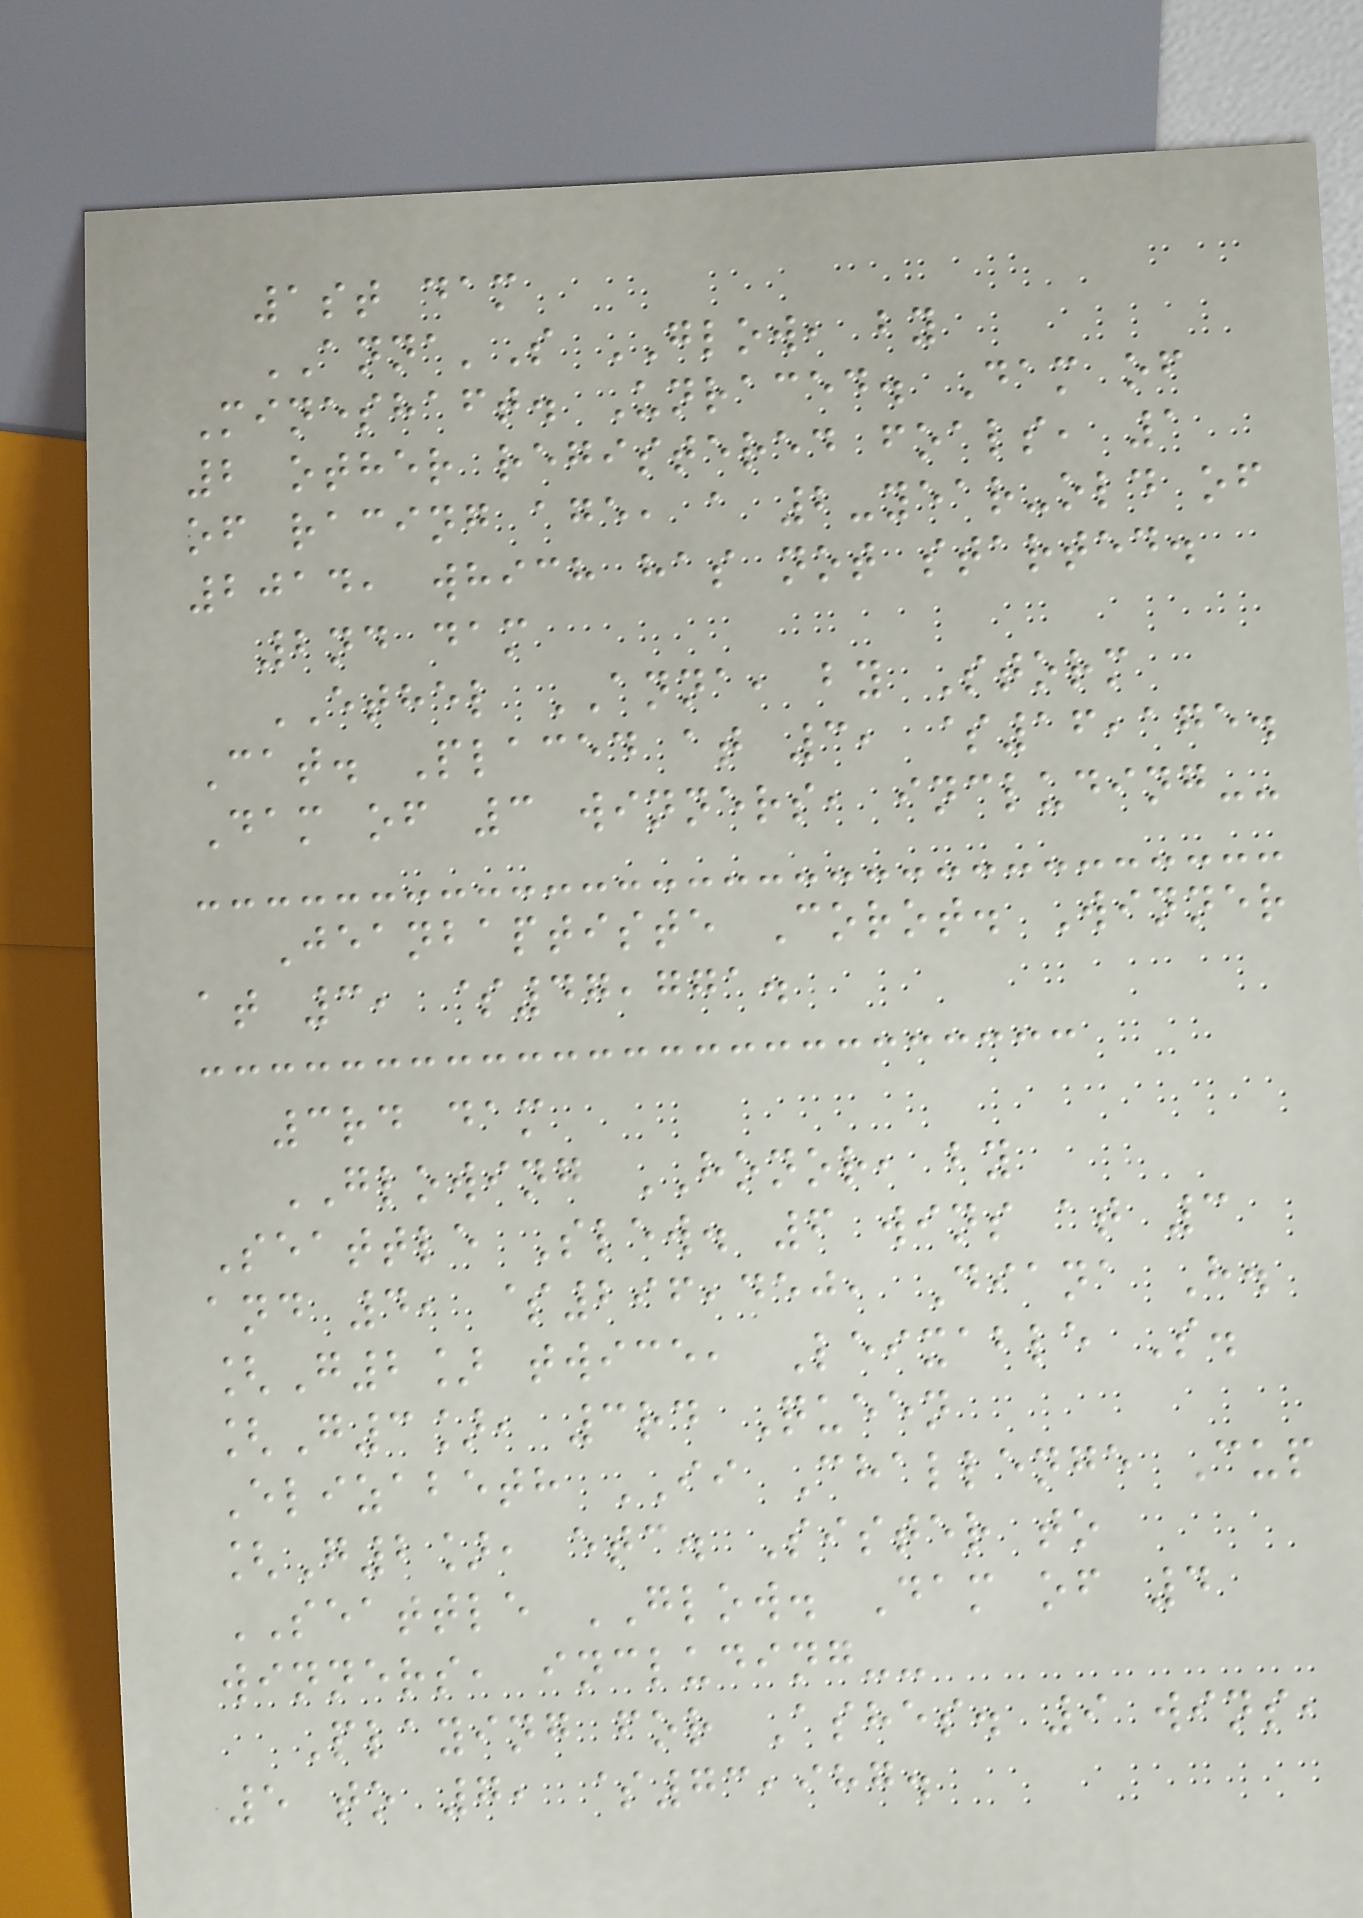1st dam
ANNA'S GLOW, by
Mineshaft. Unraced. Dam of
2 other registered foals, 1
of racing age, a 2-year-old of
2014, which has not started.
2nd dam
ETHEL ANNA, by Storm
Cat. Placed at 3, $16,175.
Dam of 3 winners, including--
Jeanbaptiste Corot. Winner
at 3, $47,771.
3rd dam
GLOWING HONOR, by
Seattle Slew. 6 wins at 3
and 4, $296,450, Diana H.
[G2] twice, Leixable S.
[G3], 3rd Queen
Elizabeth II Challenge Cup
[G2], etc. Sister to
SEATTLE GLOW. Dam of 4
winners, including--
Playing for Ashes. 9 wins,
5 to 7, $73,987.
